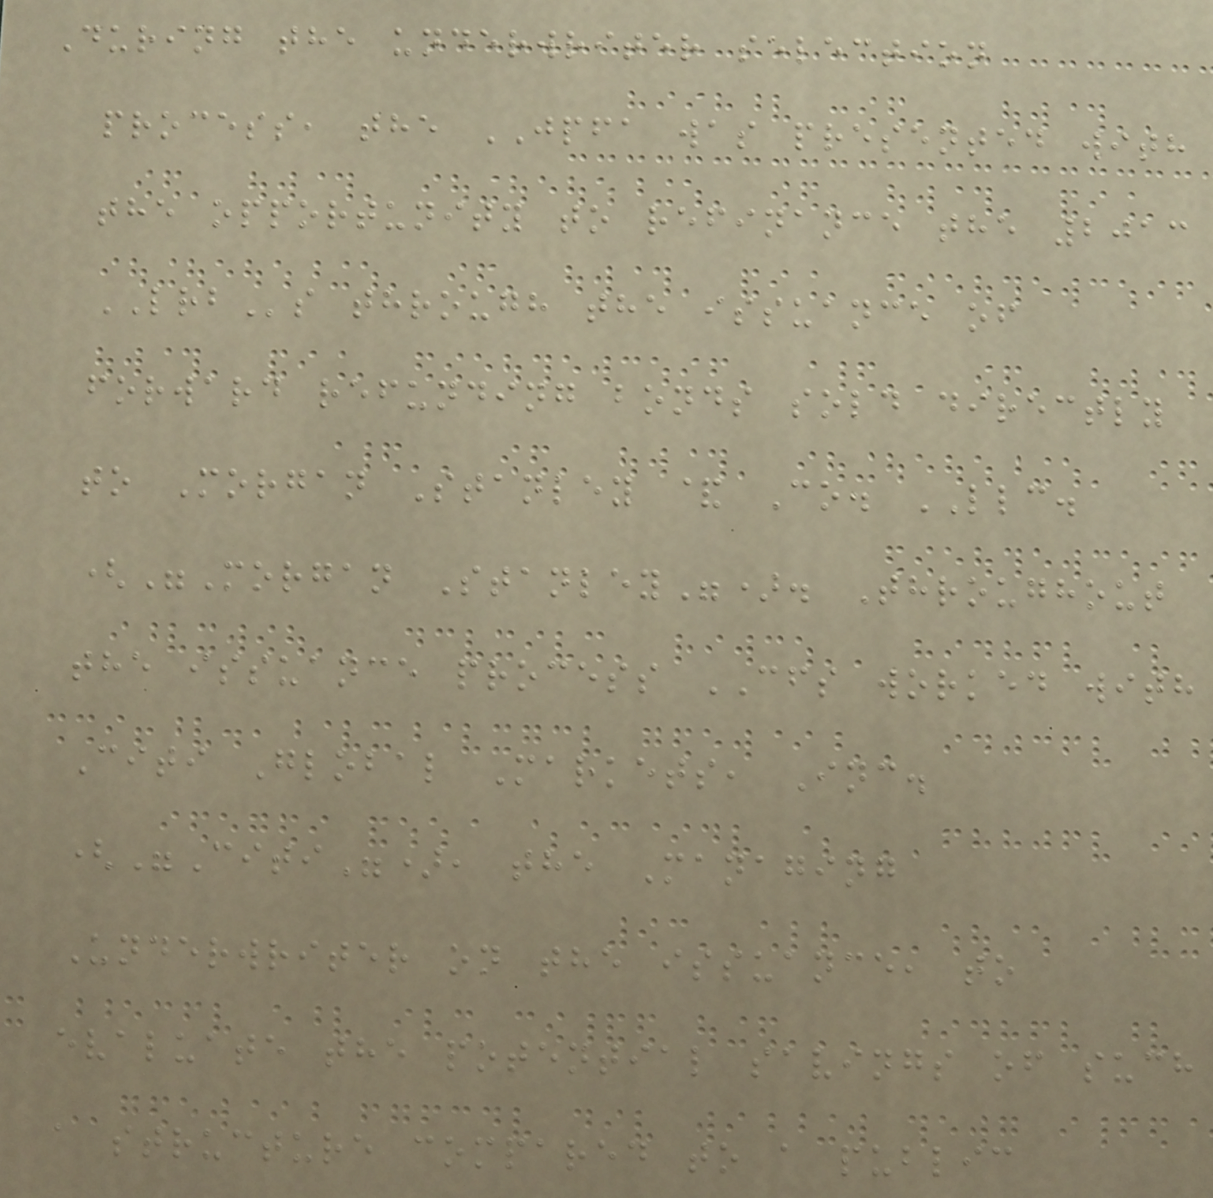During the underwriter selection
process, the JPFA was presented with
the opportunity to refinance the 2013
LRBs through the issuance of
forward refunding bonds sold directly
to Morgan Stanley & Co. LLC.
("Morgan Stanley"). Throughout
the issuance process CFS worked with
Citi Global Markets, Inc.
("Citi"), the Managing
Underwriter on the issuance, to
evaluate the potential savings of such
a structure compared to a public
